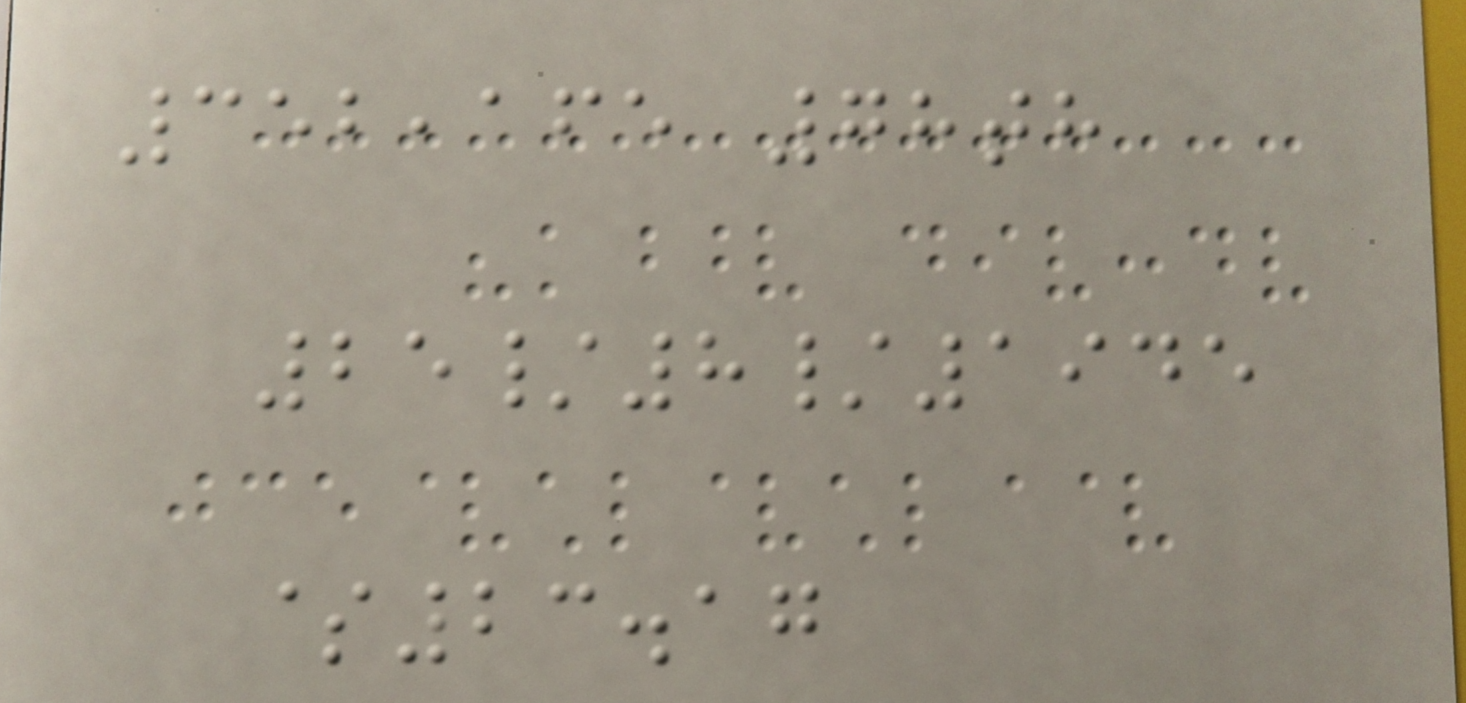352,165 78th
25/8/1945
$23.17
